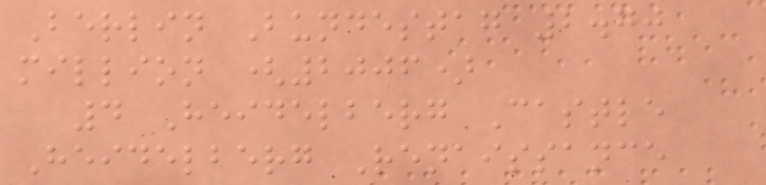Berlin Bundestag 2.70
million (2006)
4 Heidelberg Castle
Heidelberg Renaissance
